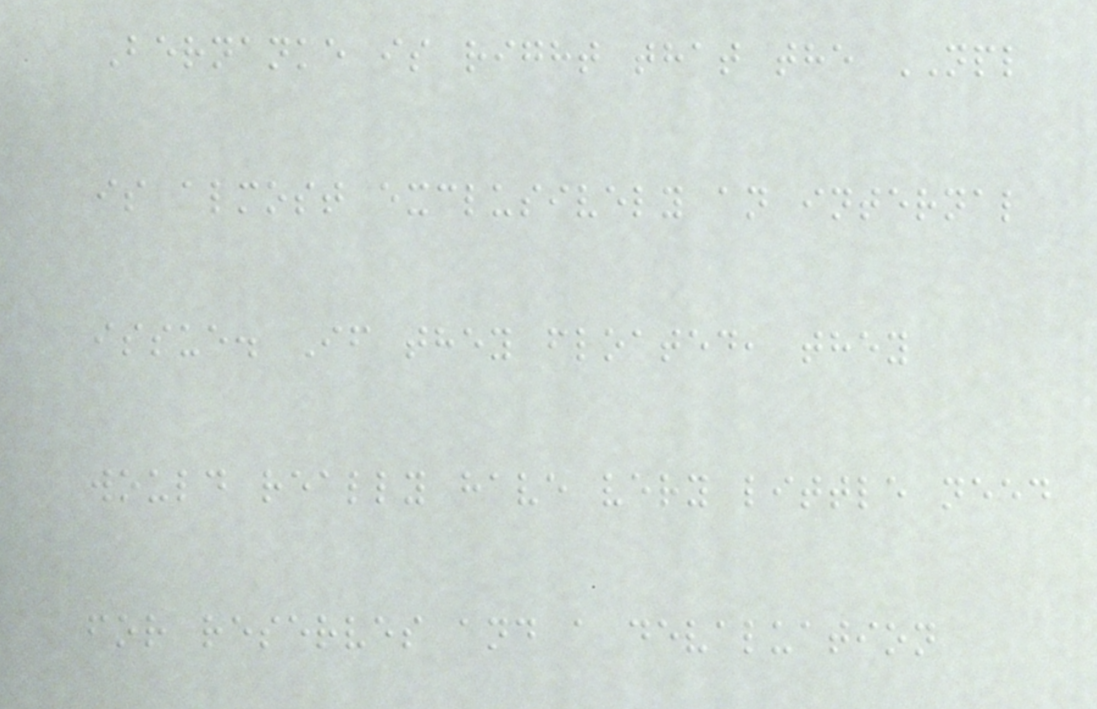Bernanke is right that the NPL
is almost exclusively an internal
issue. If they floated, they
would really have very little need
for reserves and a devaluation
